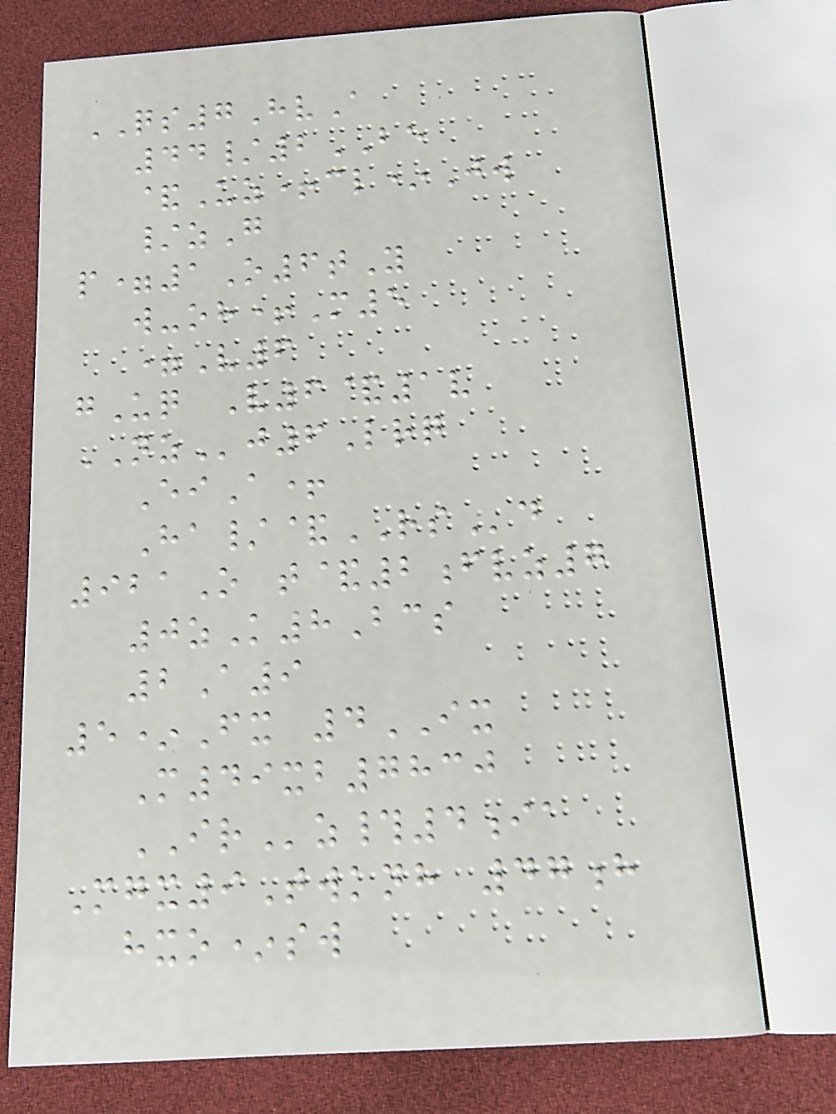QS7HvA
44/2BE
&Uz+cl*Jw
/zG
p=1O6tY
w-oh+M5
=V6
gUq V6&1v
NZj6Lrq
EiA+
Ha/&RSd
921O t&2fvz7
0zK8Bcs
2A9
5*Fx 4IX
M49xb7830
IRz#4ia
Mgx9Twknh 47h
hxo*sw
